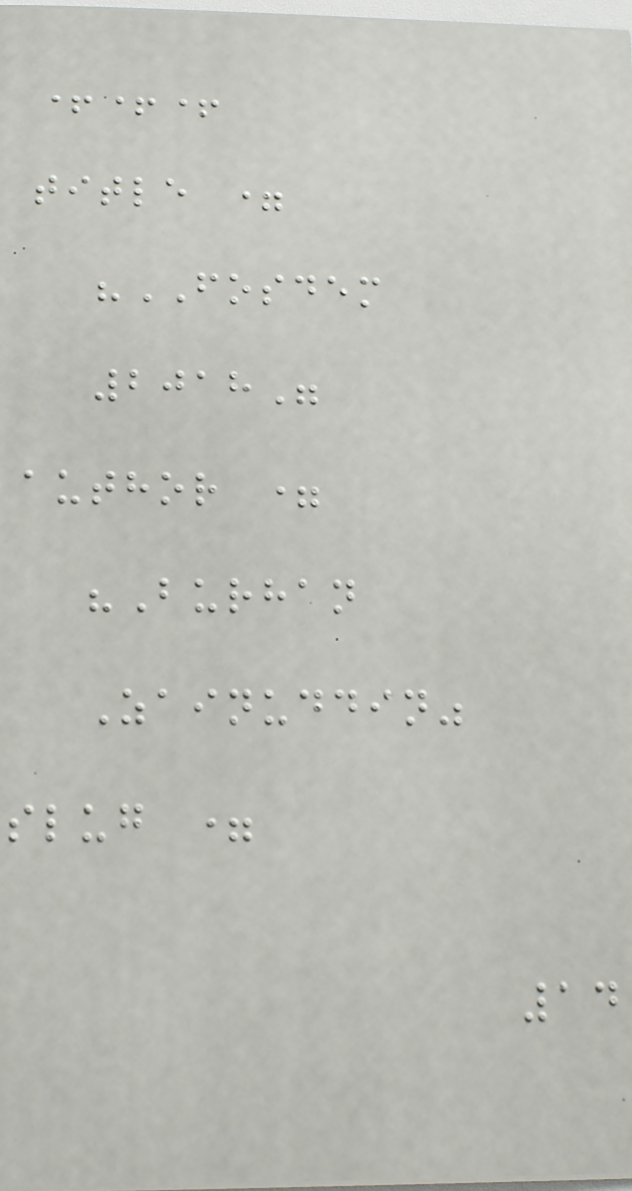+++
title =
"FOSDEM
2018"
author =
"Burhan
Zainuddin"
slug =
14
